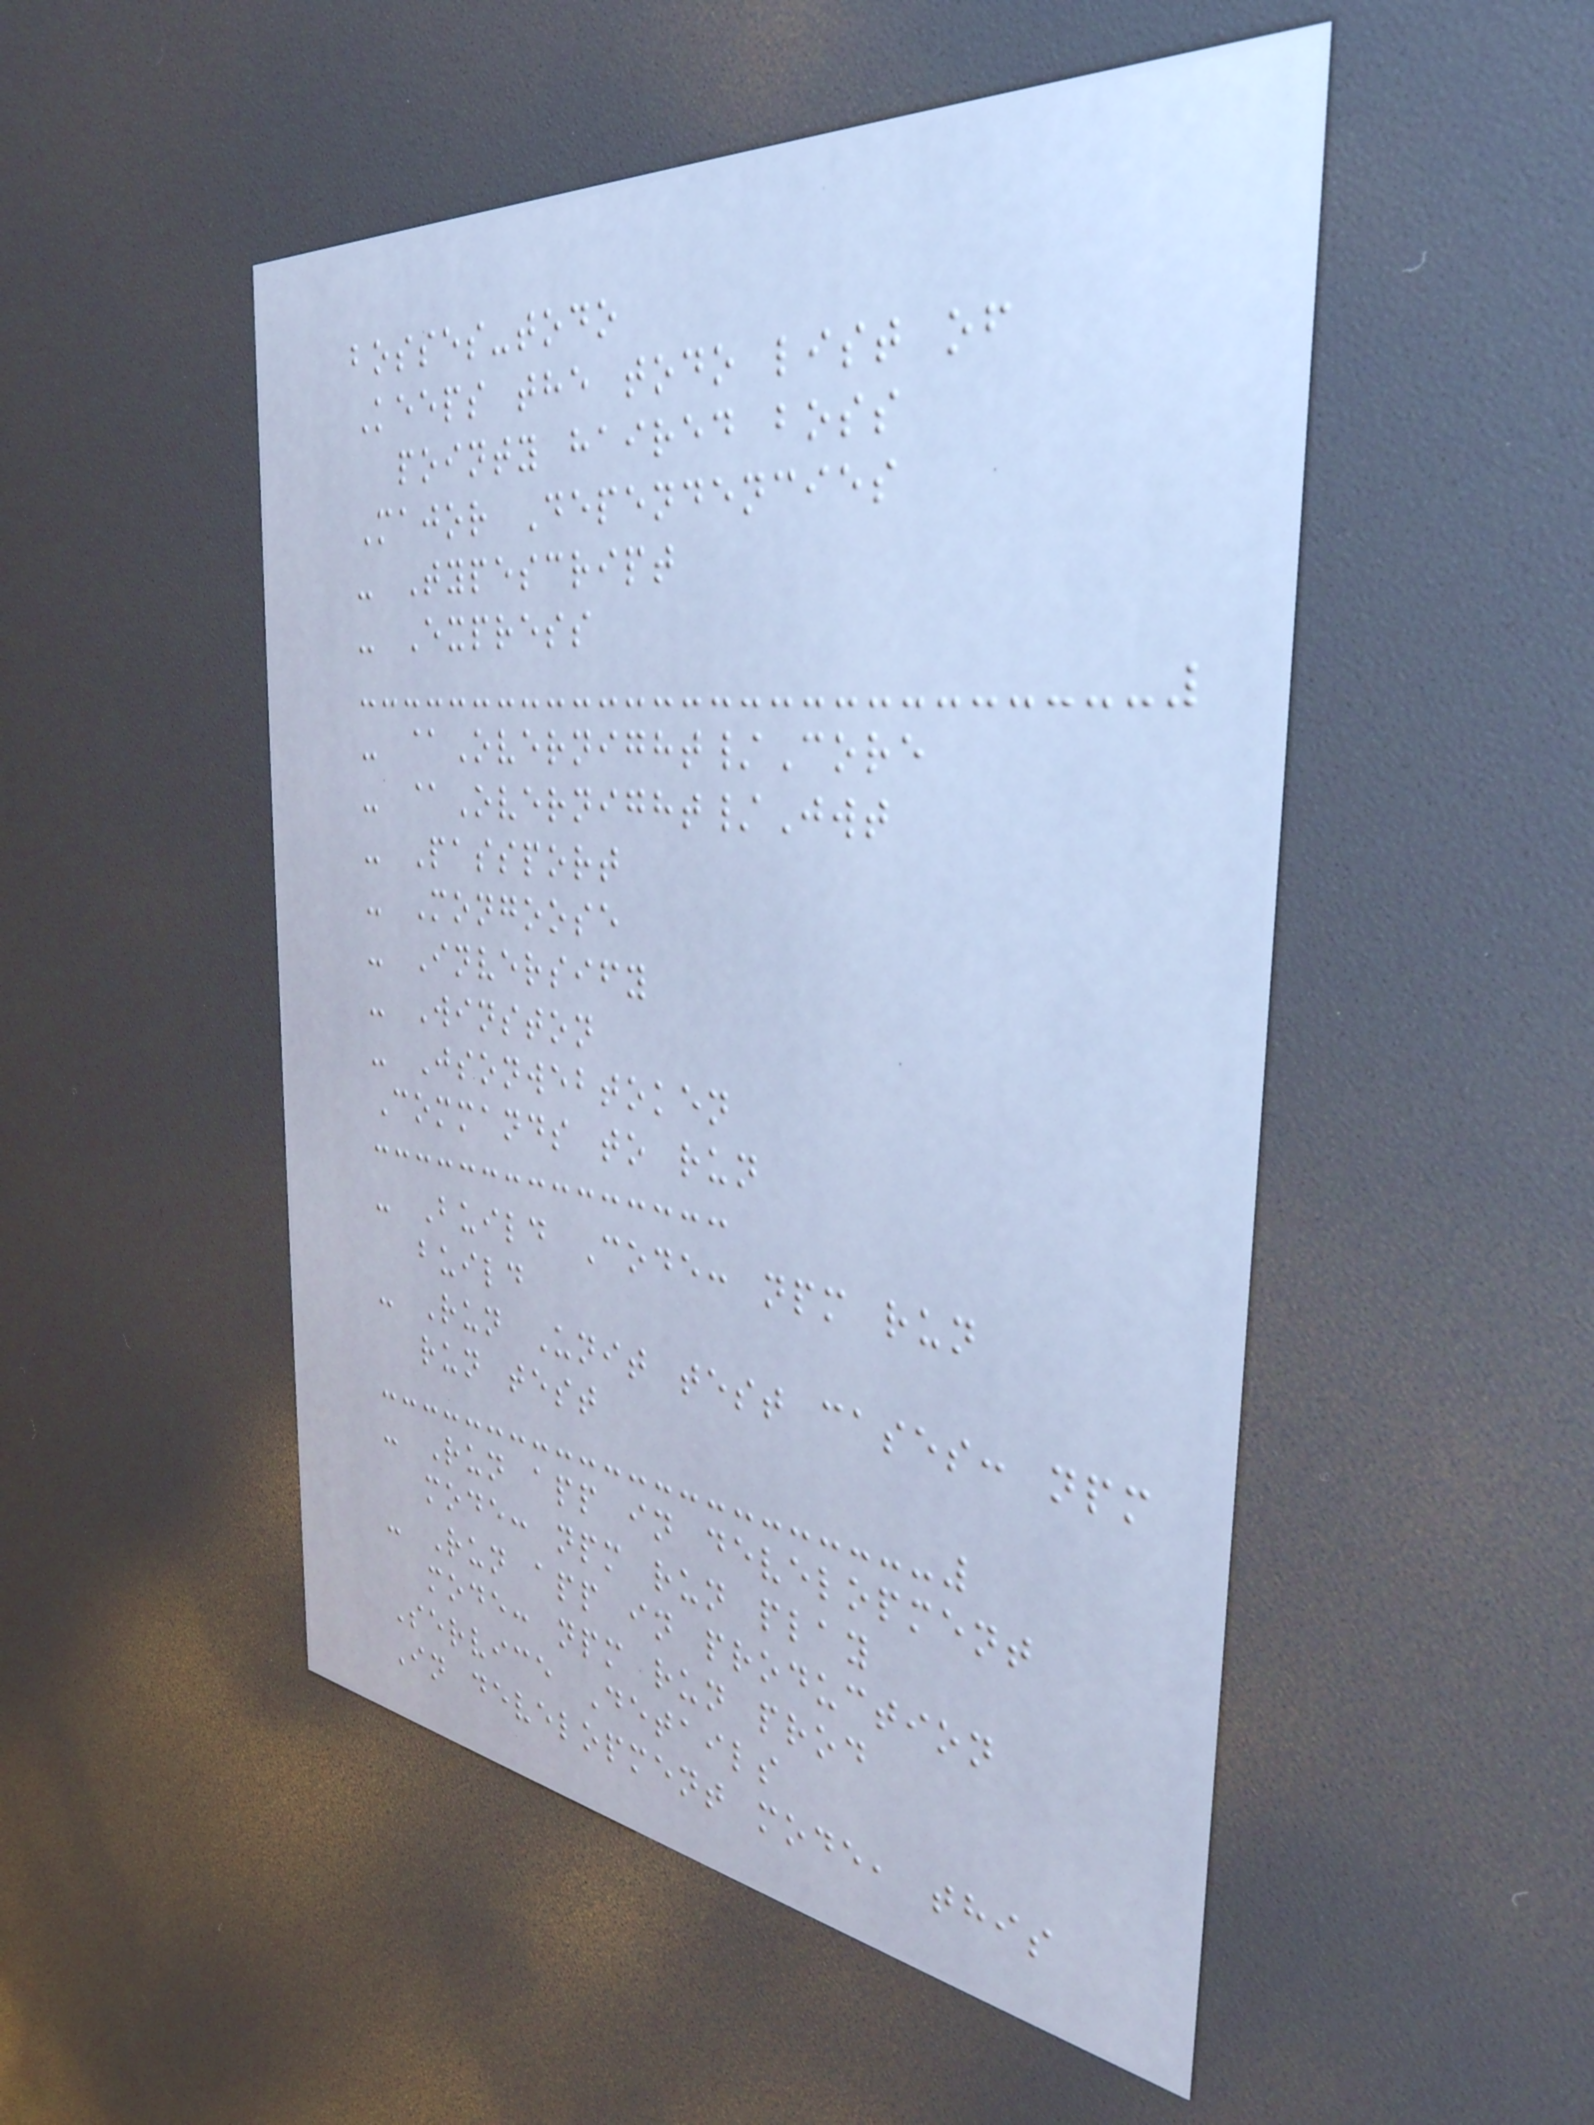bosses-todo
Keeps the todo list of
pointy haired boss
Major Dependencies
- Typescript
- Express
- @Overnight/Core
- @Overnight/Jwt
- Passport
- Mongoose
- Inversify
- Winston
- Jsonwebtoken
Commands to run
- Build Code: npm run
build
- Run Unit test cases: npm
run test
- Run app in development
mode: npm run play
- Run app in production
mode: npm run prod
Service Details
In development mode, this
